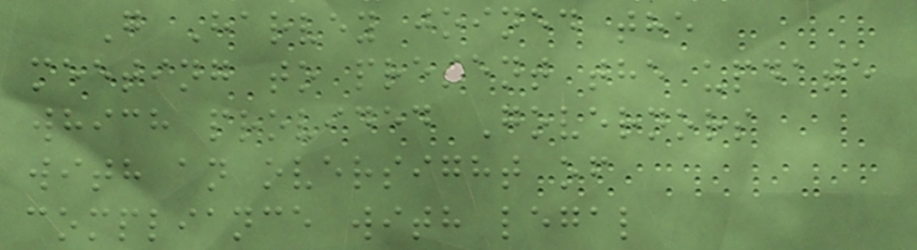G Harvey joined the
meeting to present the update
which provided Governors
with an oversight of
compliance with legal
